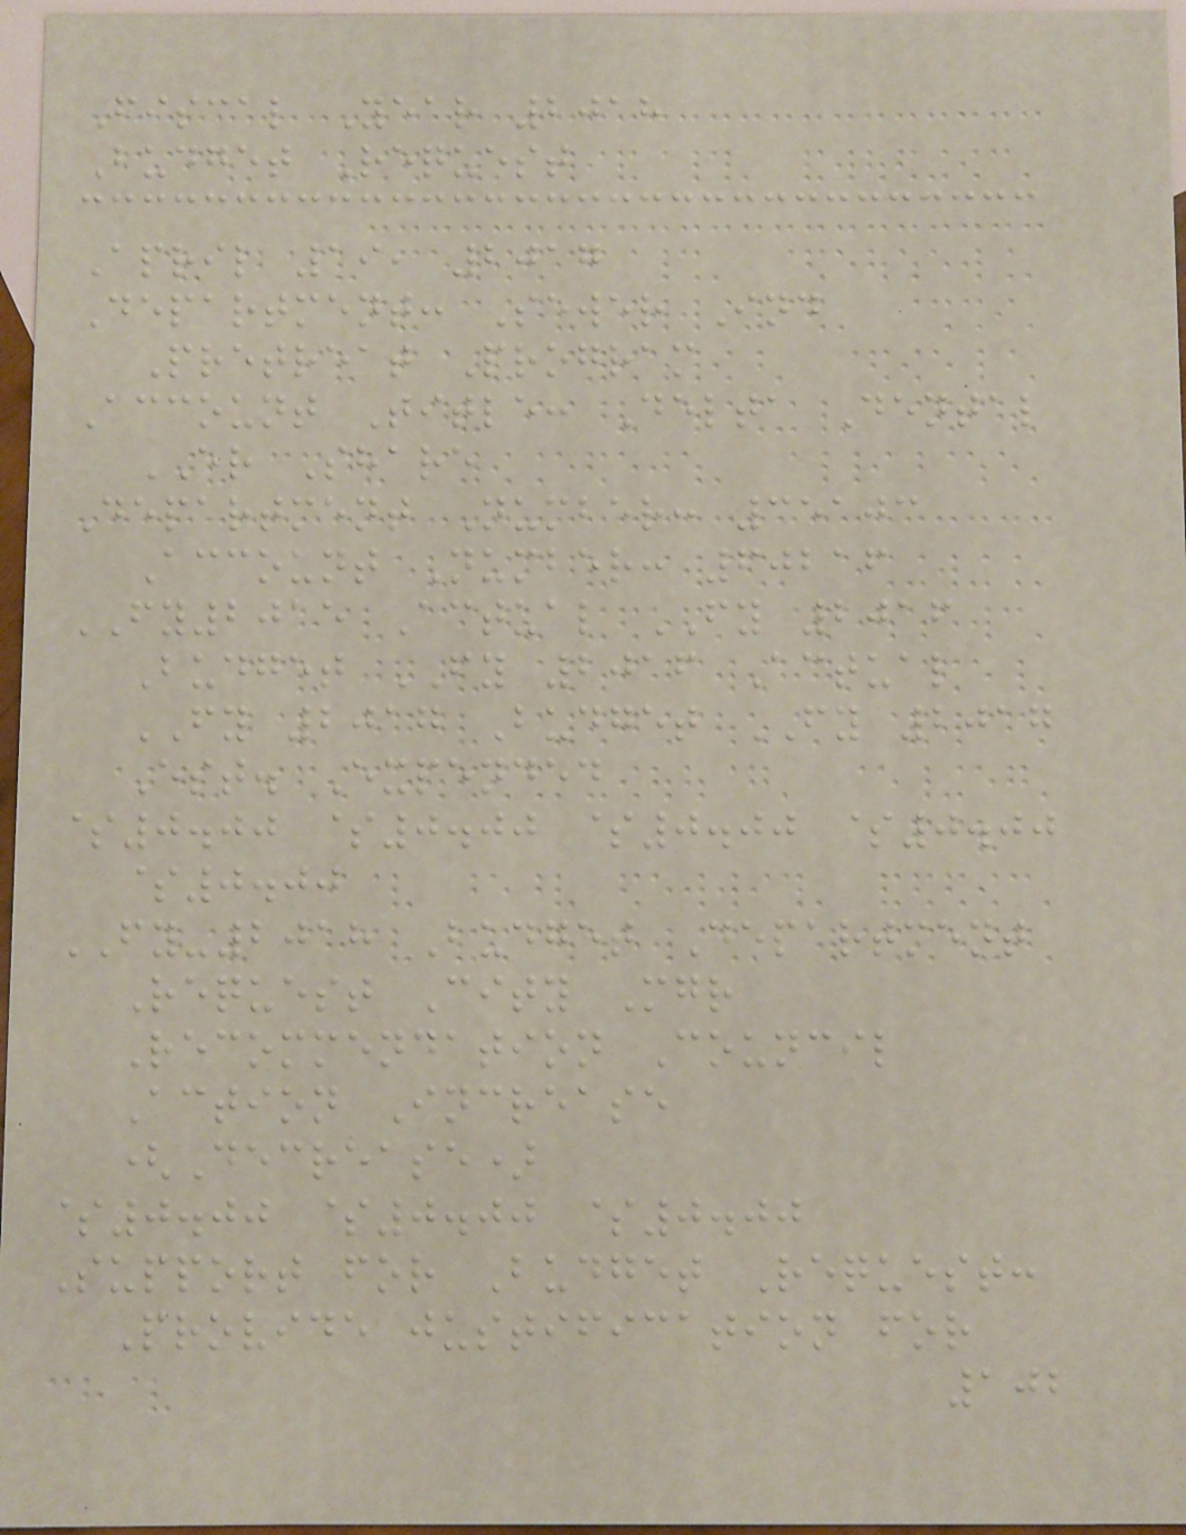Fiscal Year 2018
Budget Request
April 19, 2017
Department: Sewer Ind
Pretreat Program
Account Title: Delta Dental
ER Share
Department Number: 35103
Account Number: 60216
FY2015 Actual FY 2016
Budget FY 2016 Actual
FY 2017 Budget FY 2017
Est. Expended
$0.00 $0.00 $0.00 $0.00
$0.00
FY-2018 Budget Department
Request City Mgr
Recommendation Council
Action Increase
(Decrease)
$0.00 $0.00 $0.00
Support for Budget Request:
Provide justification for
102
